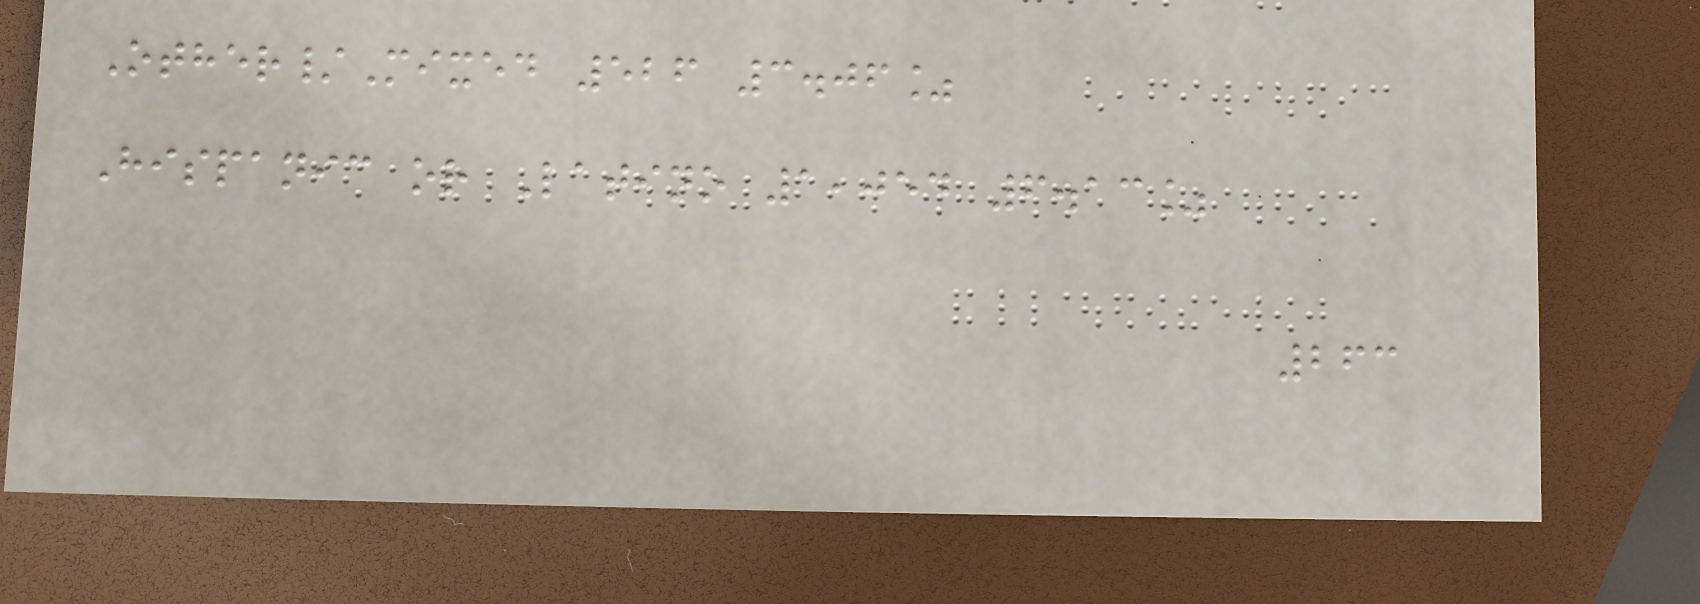Other/Mixed 526 3.06%
Hispanic or Latino 1,054 6.13%
263
